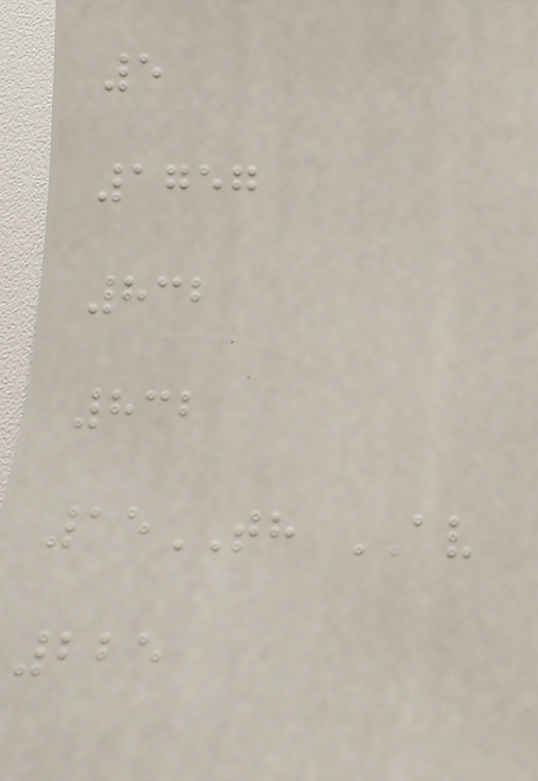5
1757
832
832
15TH AV
225
